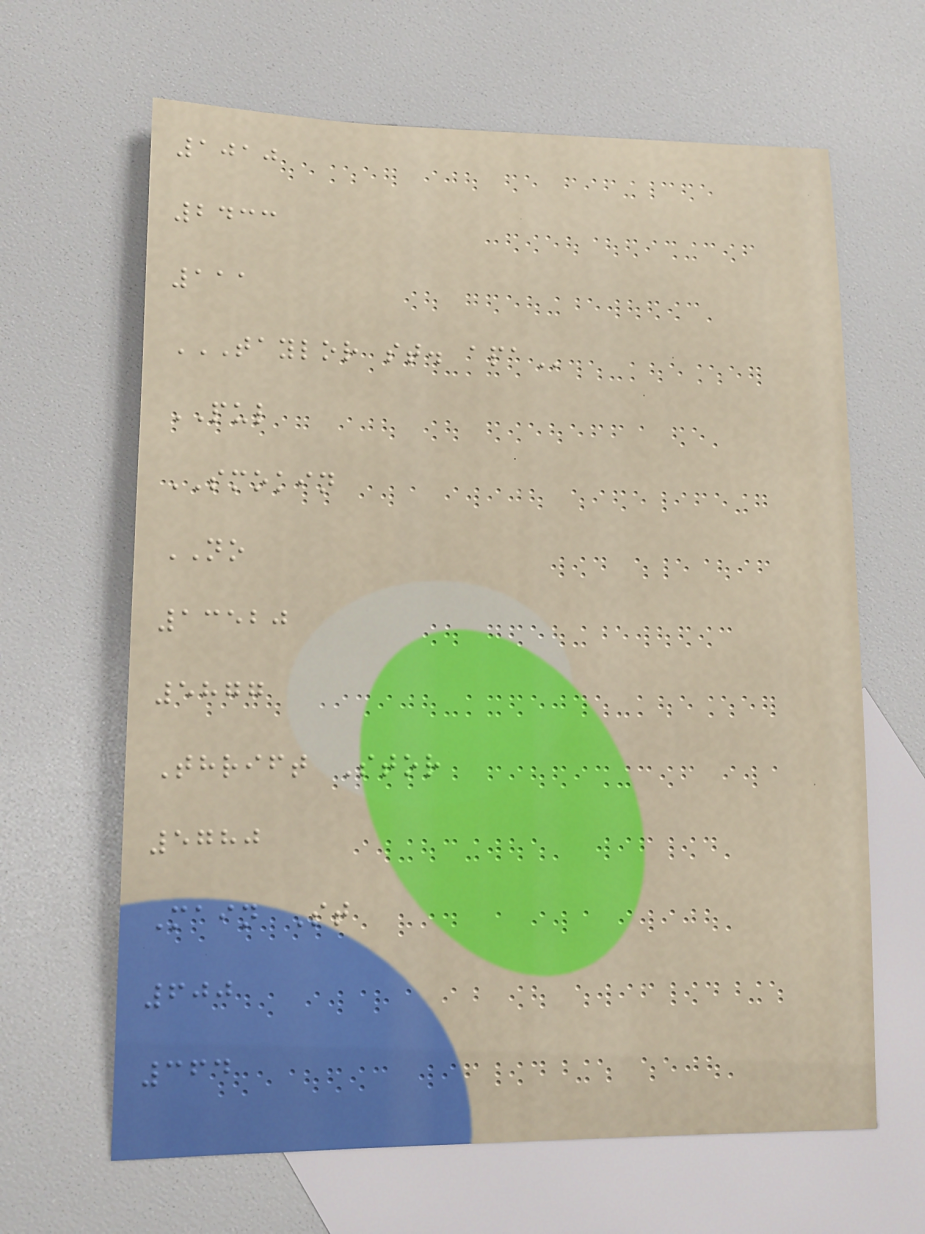1010
2433
111
TAYLOR ST. APA
PUL
SMOKIN
NO
13520
5877
Thrift Stor
5780
Main St
600
364
